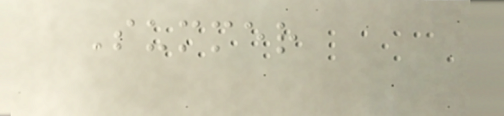Summer
